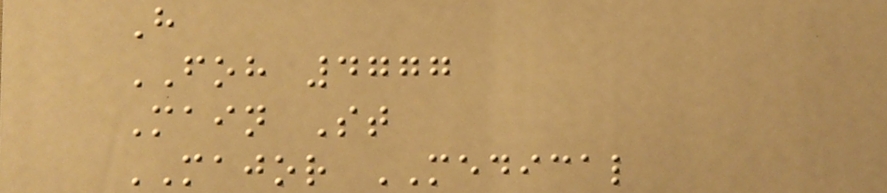H
FOH 4777
Main St
MAJOR MEDICAL
